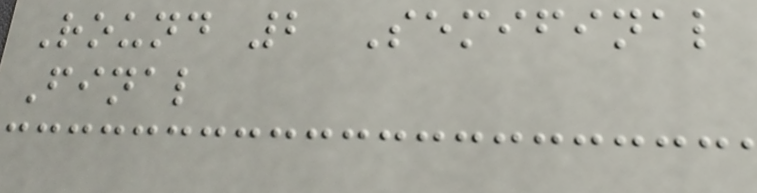Round 2 Semifinal
Final
